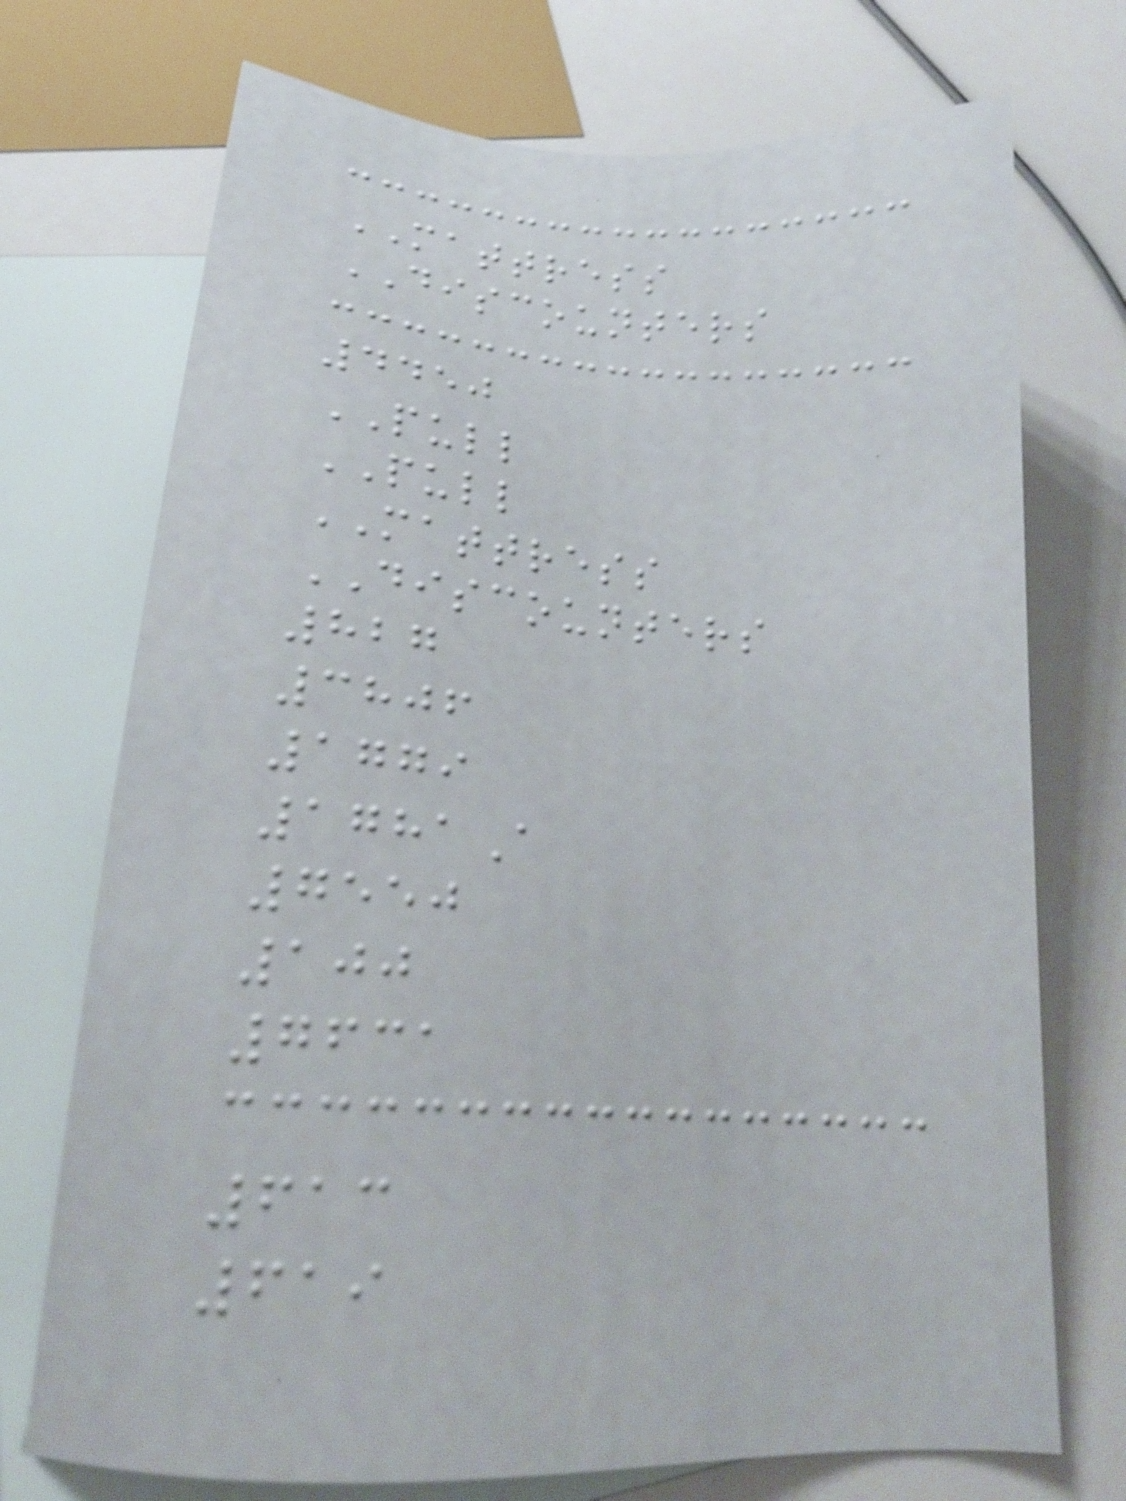MATTRESS
DISCOUNTERS
4450
PULL
PULL
MATTRESS
DISCOUNTERS
827
3806
1779
1781A
7550
100
7631
613
619
